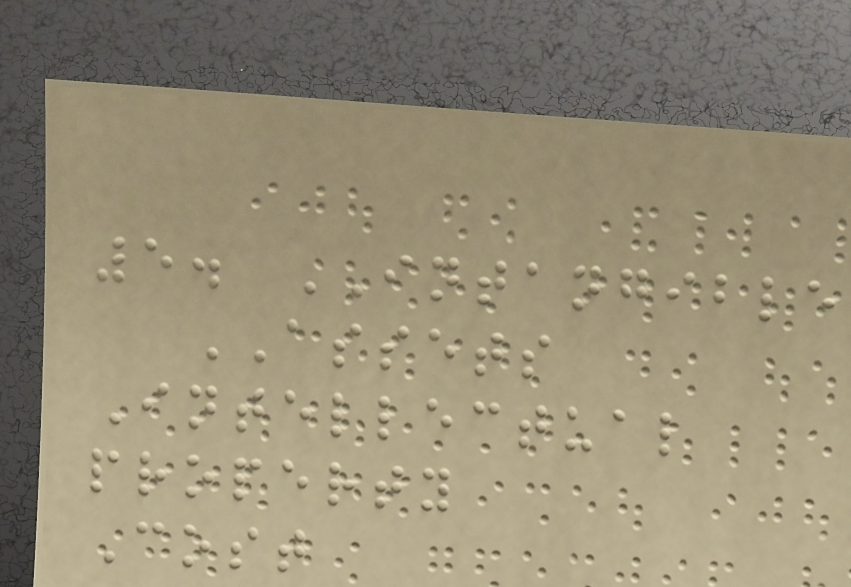5. INTANGIBLE
ASSETS
Intellectual
property
Cost
